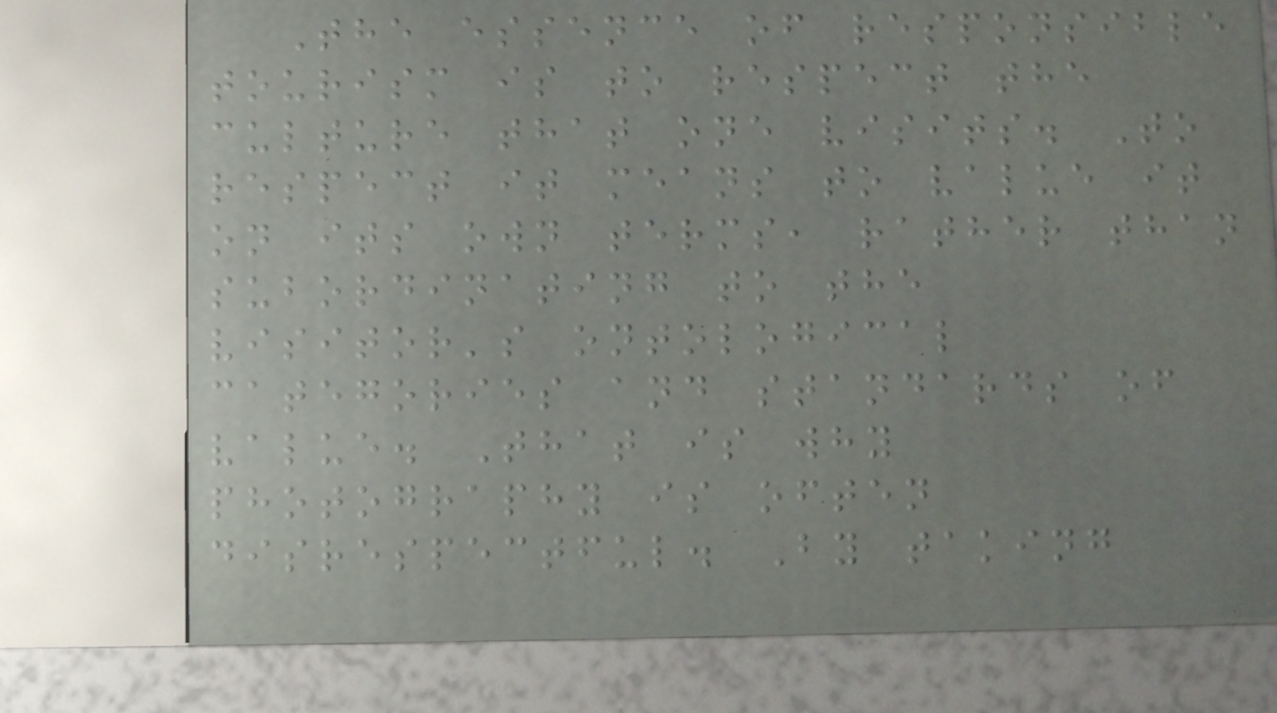The essence of responsible
tourism is to respect the
culture that one visits. To
respect it means to value it
on its own terms, rather than
subordinating to the
visitor's ontological
categories and standards of
value. That is why
photography is often
disrespectful. By taking
